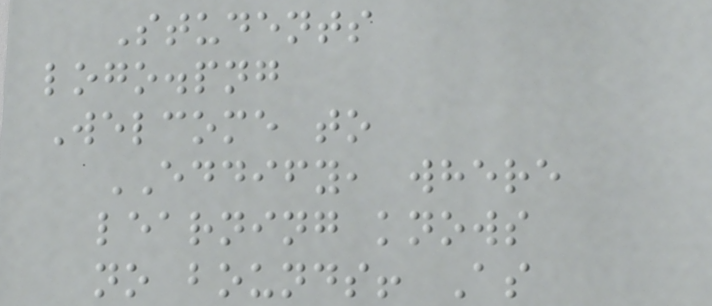Students
logo.png
Welcome to
EDDIFY, where
learning knows
no bounds! As
